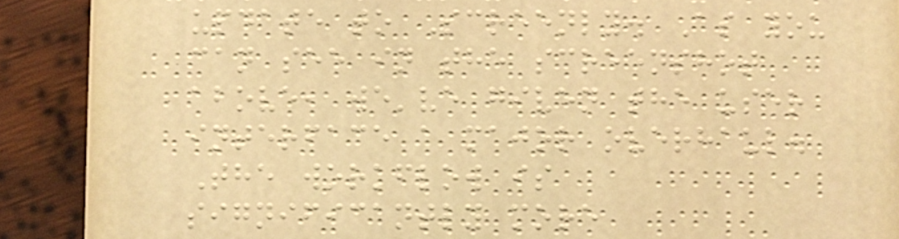update to Screenly. As you
can see in the screenshot
above, we've given the user
interface a major overhaul.
The workflow is
significantly more
